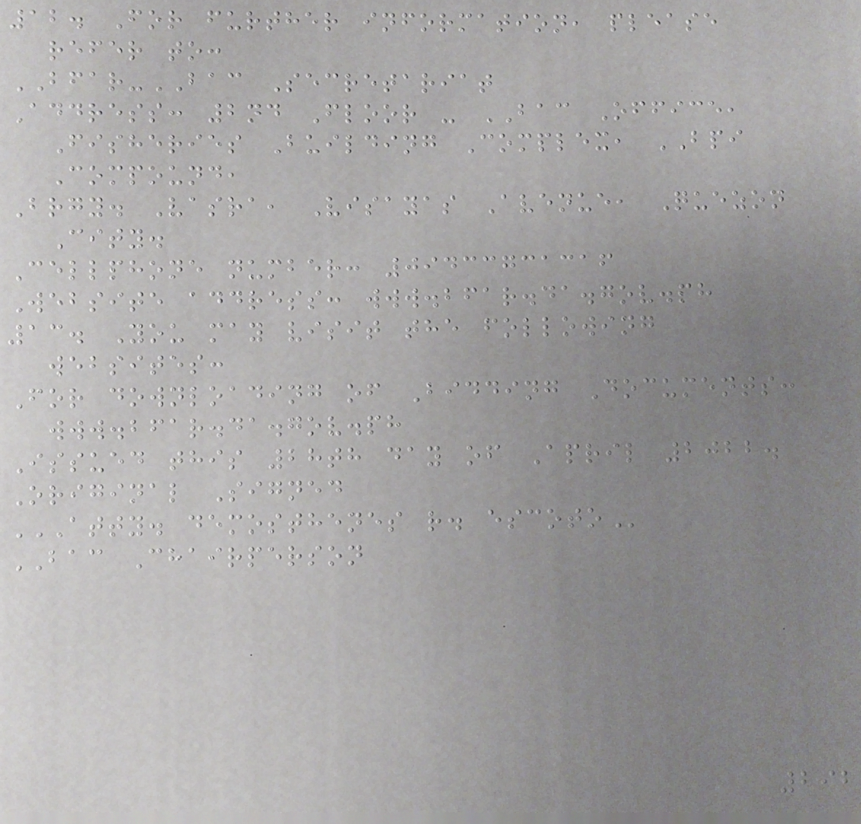12. For further information, please
refer to:
BFAR-BAC Secretariat
Address: 2nd Floor - BAC Office,
Fisheries Building Complex, BPI
Compound,
Brgy. Vasra, Visayas Avenue, Quezon
City.
Cellphone number: 09433731316
Website address: www.bfar.da.gov.ph
13. You may visit the following
websites:
For downloading of Bidding Documents:
www.bfar.da.gov.ph
Issued this 28th day of April 2022.
Original Signed
ATTY. DEMOSTHENES R. ESCOTO
BAC Chairperson
292
